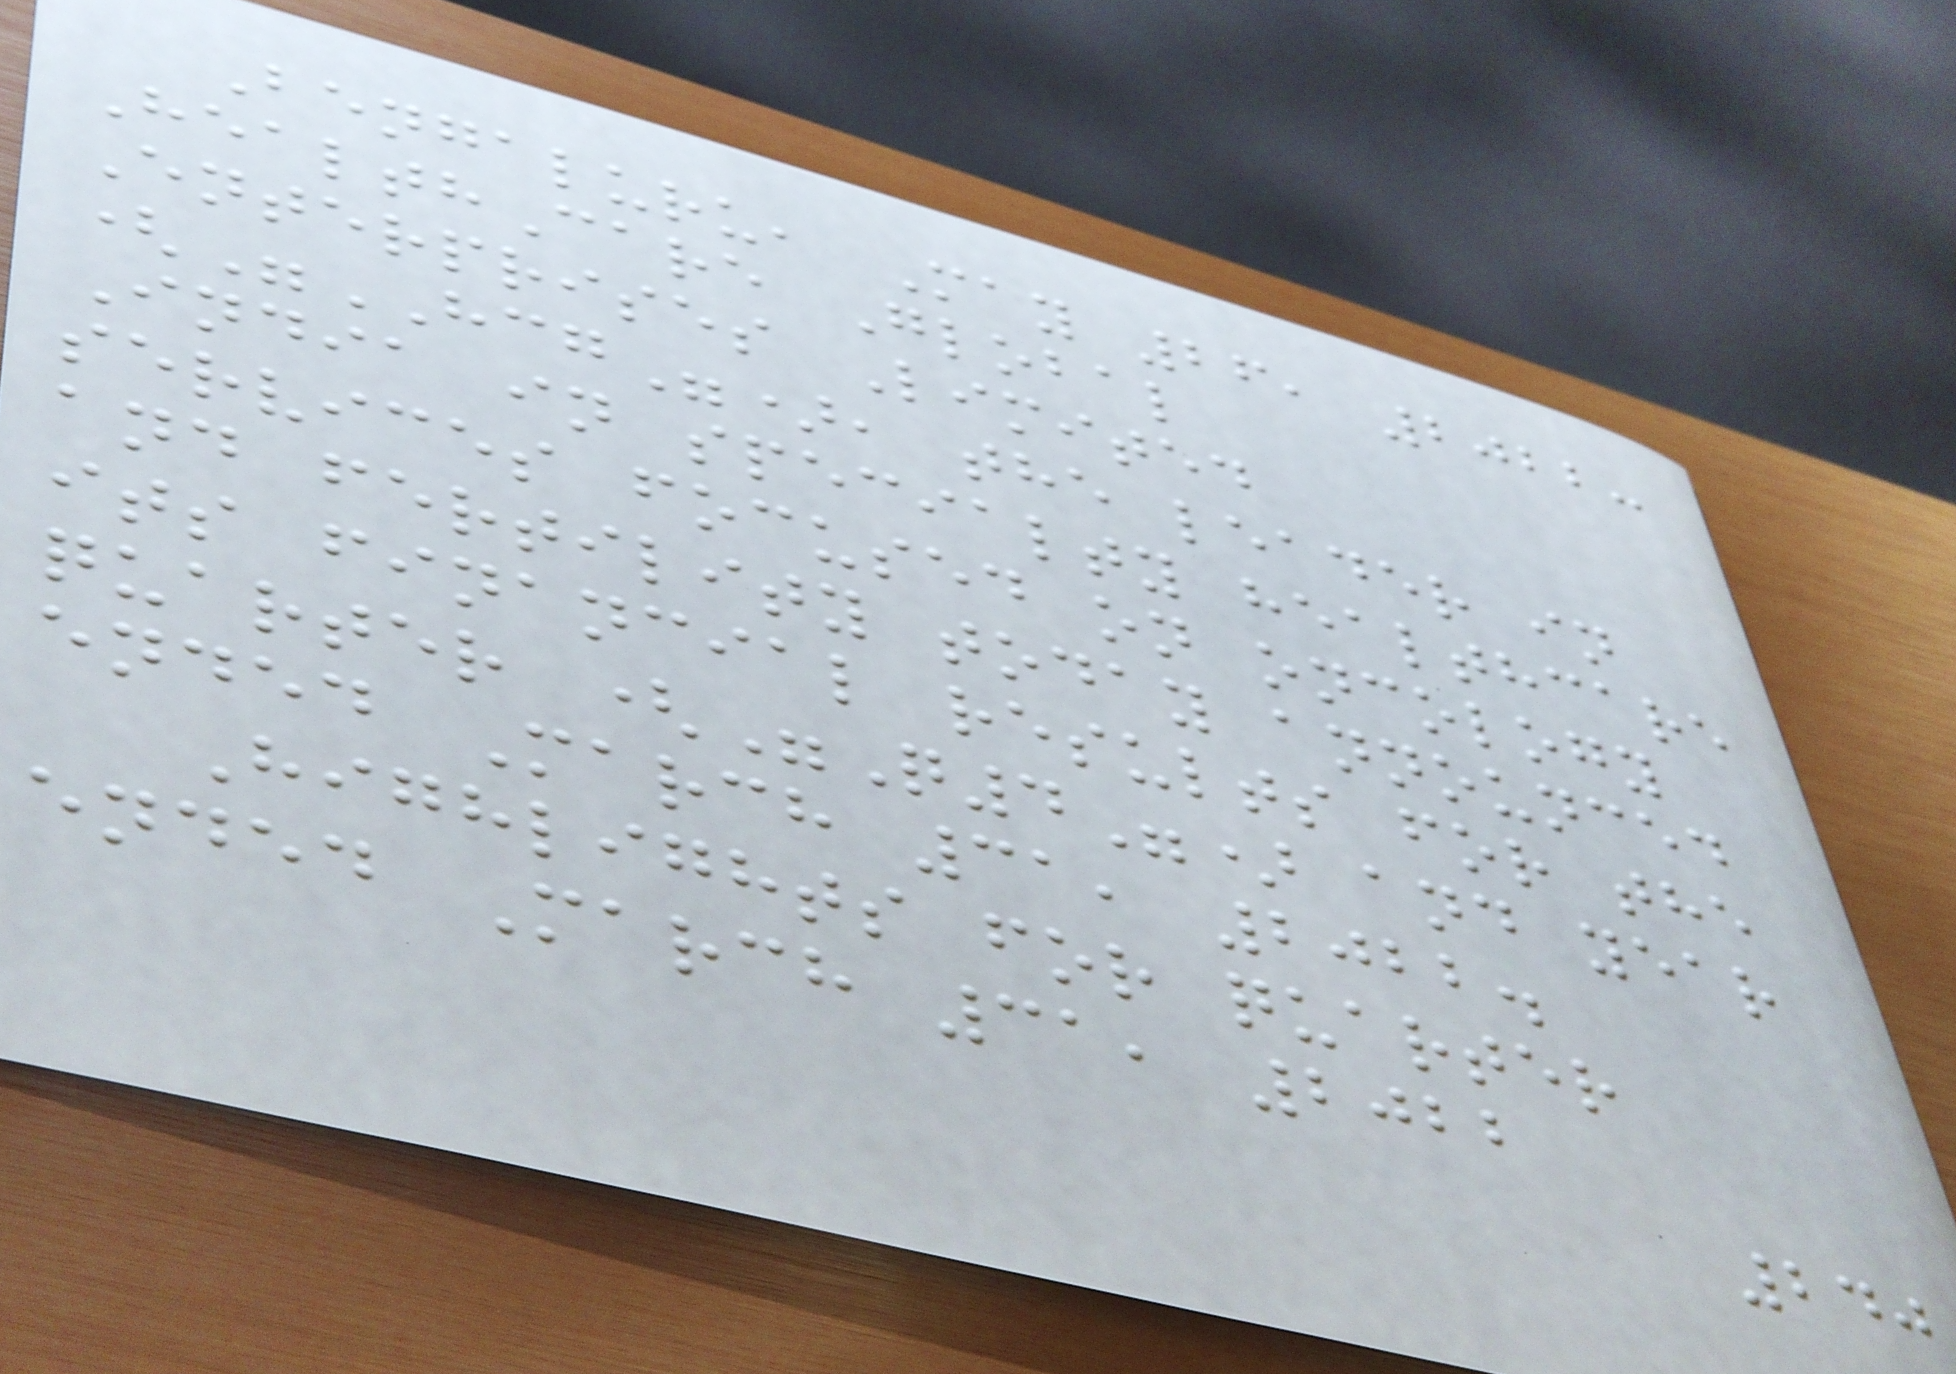Bengaluru, May 26, 2022:
HealthCare Global
Enterprises Limited
("HCG"), the leader in
India in specialty healthcare
services focused on oncology
and fertility today announced
its financial results for the
quarter ("Q4") and year
ended March 31, 2022.
Highlights for quarter
ended March 31, 2022
240
